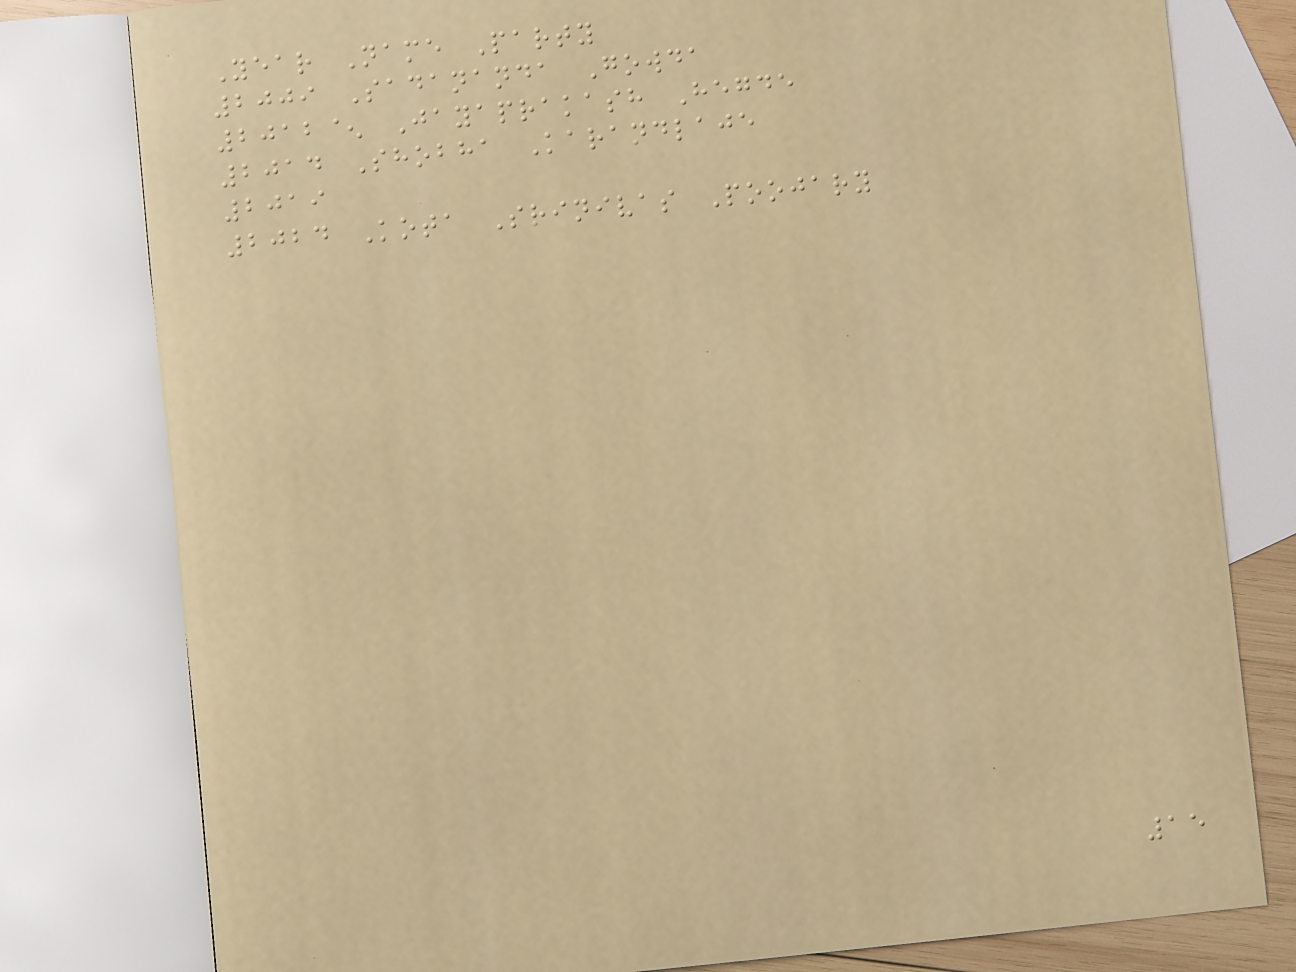Year Name Party
2009 Sadananda Gowda
2012^ Jayaprakash Hegde
2014 Shobha Karandlaje
2019
2024 Kota Srinivas Poojary
15
